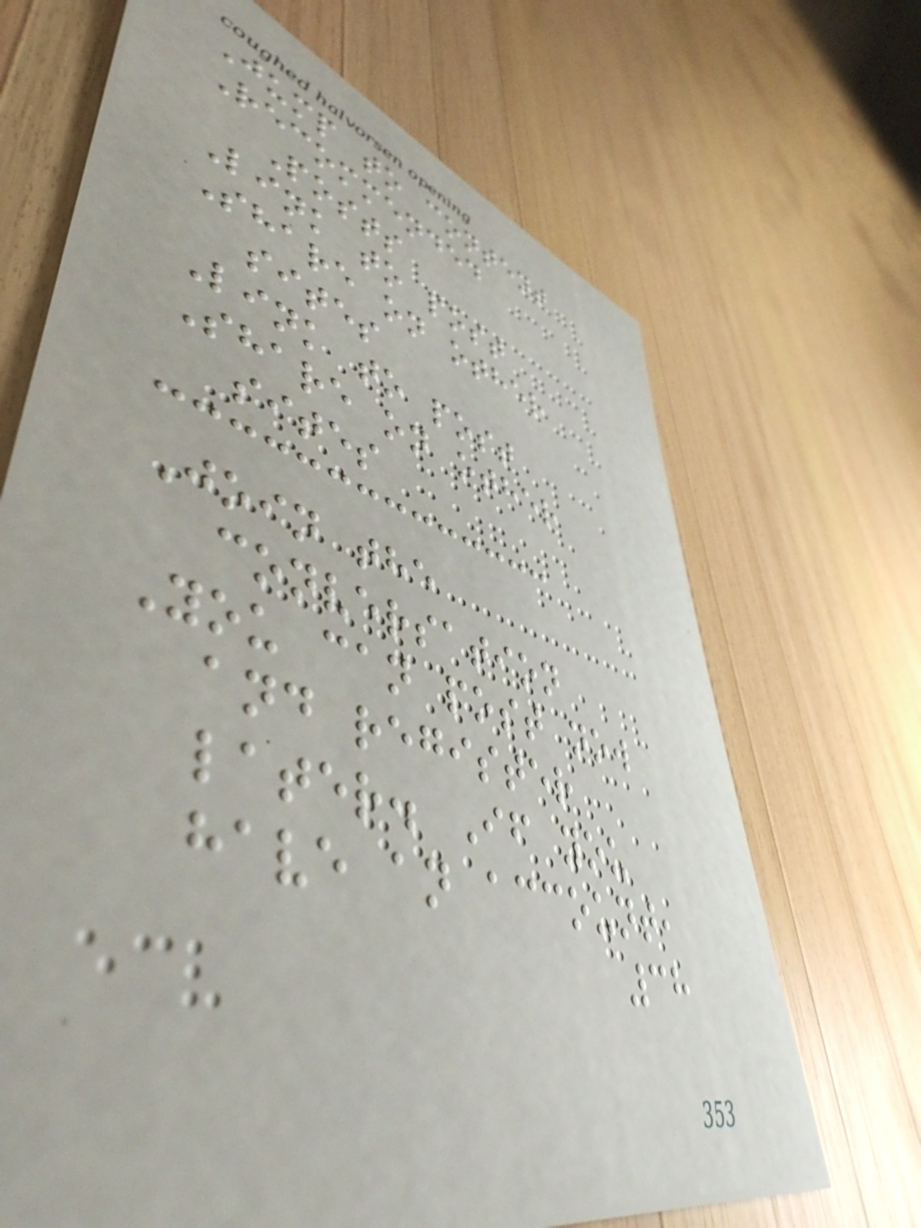Jump to content
Recommended
Posts
Link to post
Share on other
sites
Link to post
Share on other
sites
Join the
conversation
You can post now
and register
later. If you
have an account,
38
